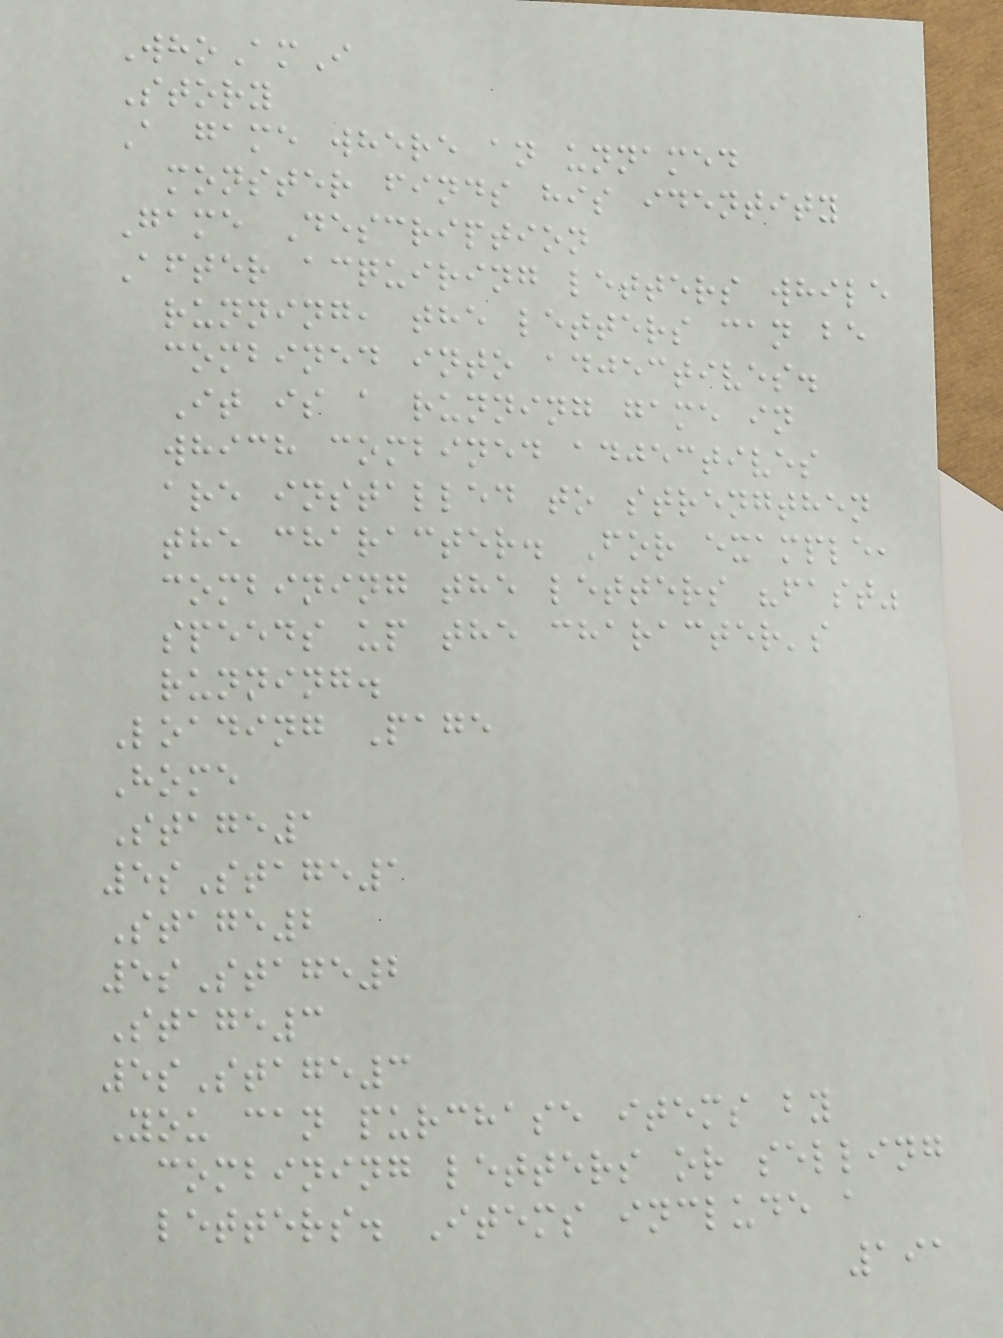WhoAmI
Story
A game where an unnamed
monster finds his identity
Game Description
After acquiring letters while
running, the letters can be
combined into adjectives.
It is a running game in
which combined adjectives
are installed to strengthen
the character. For example,
combining the letters "fast"
speeds up the character's
running.
Loading Page
Home
Stage1
5sStage1
Stage2
5sStage2
Stage3
5sStage3
You can purchase items by
combining letters or selling
letters. Items include a
191
